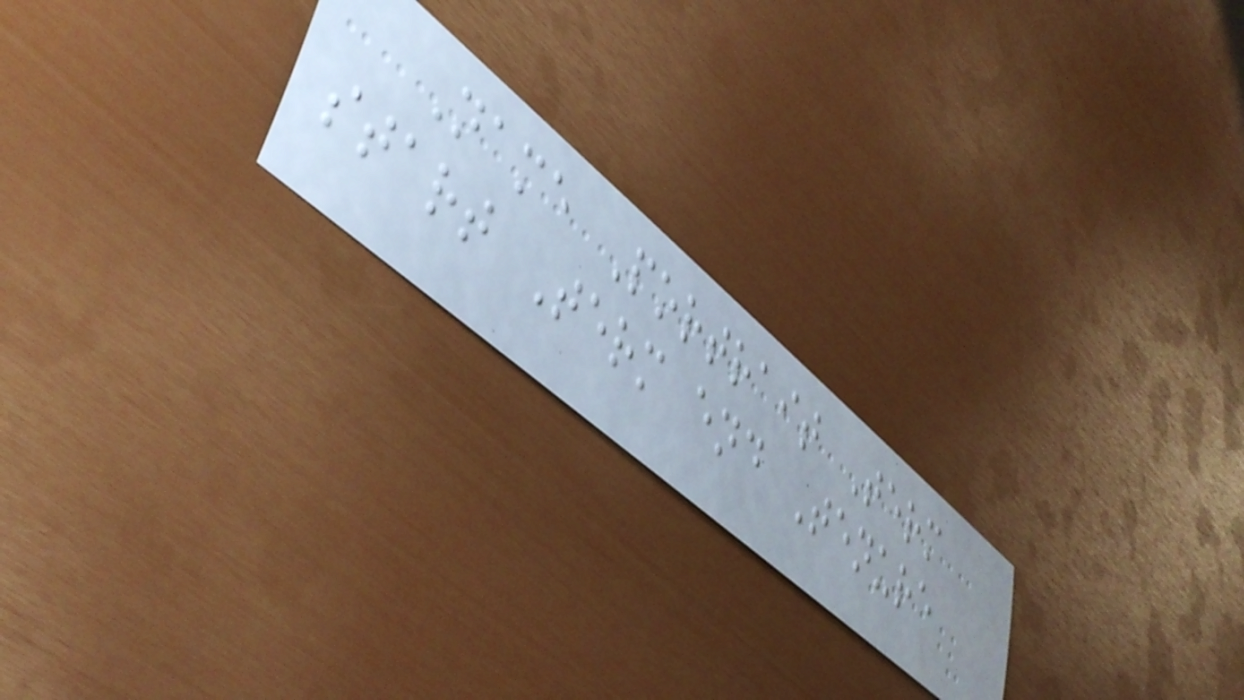Name Portrait Term
start Term end Tenure
